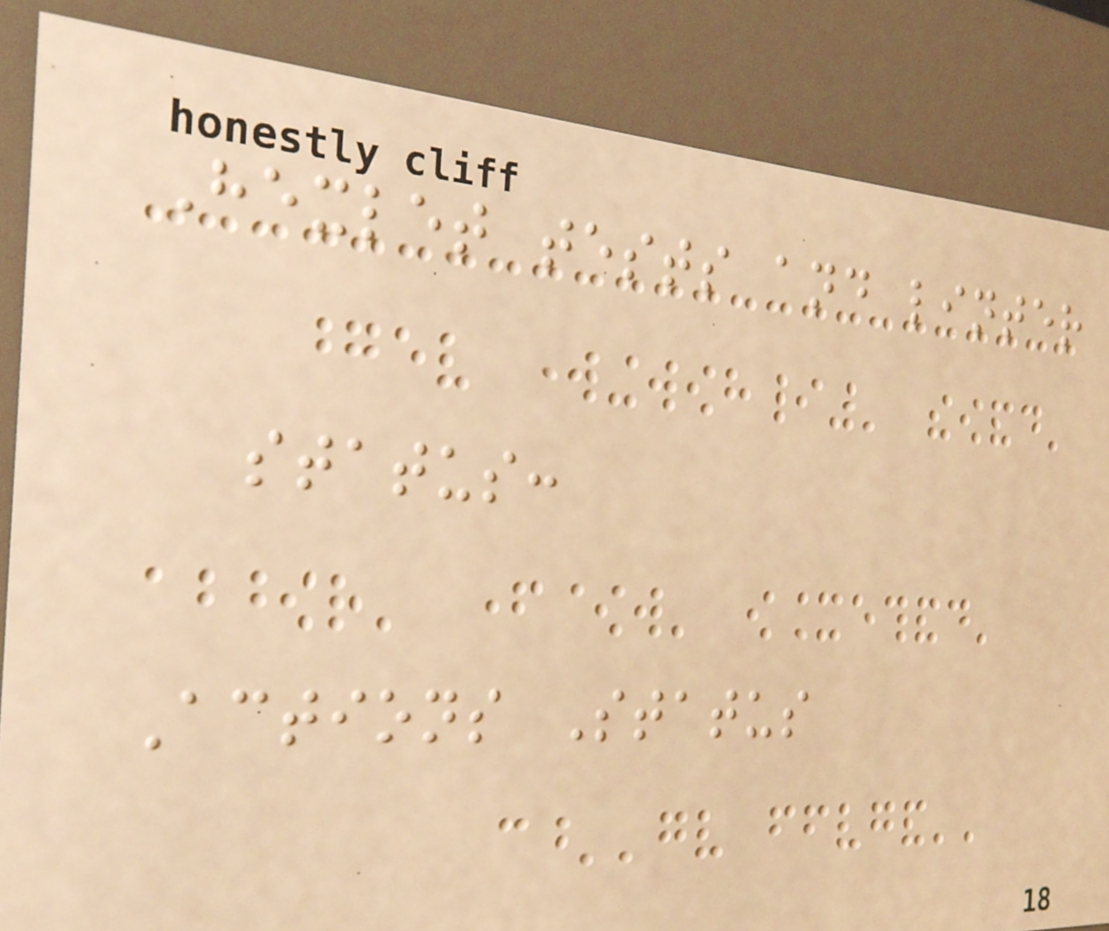Hexlet tests and linter
status:
Actions Status
